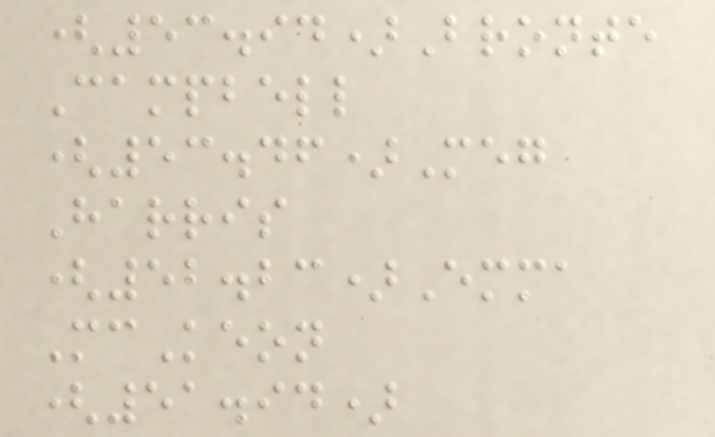(53.94)Bronte
Campbell
(53.46)Meg
Harris
(52.23)Emma
McKeon
(51.94)
